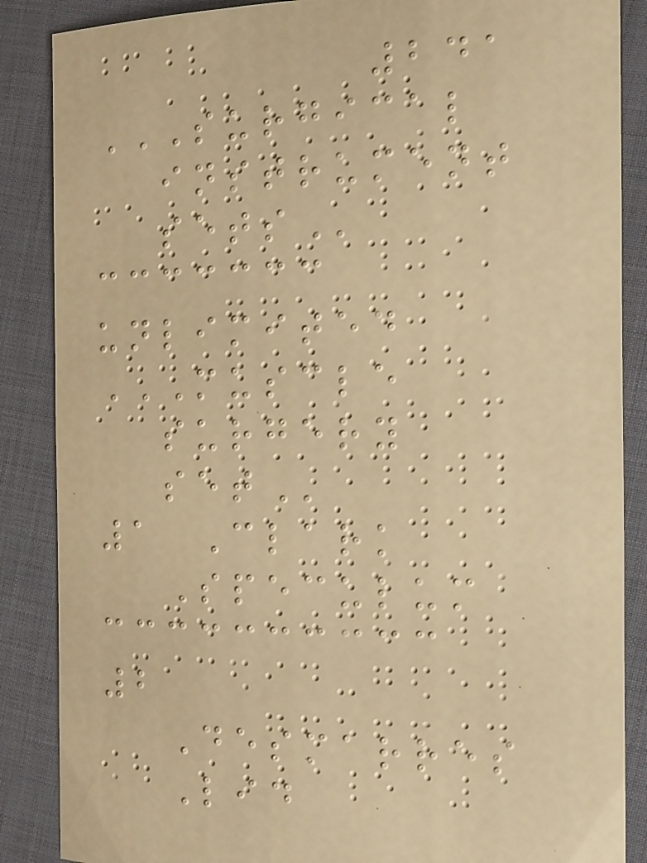241
SURGICAL
INSTRUMENT
SETS
unlimited
MUSCLE
SURGERY
SET
1 Clark
Speculum
2
Desmarres
Lid
